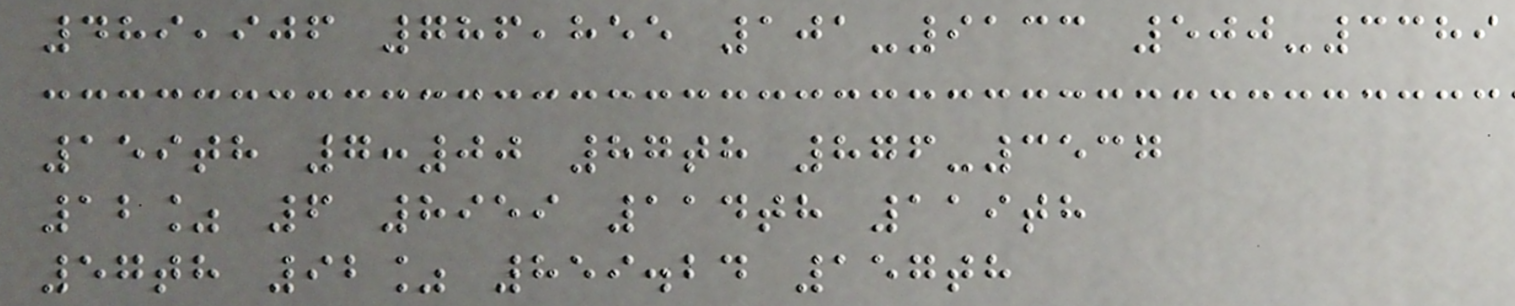489,906 786,855 101-9133 500-3389
159th 7:00 87th 876-3537
12% 6 8959 114th 119th
57th 92% 859.24 157th
